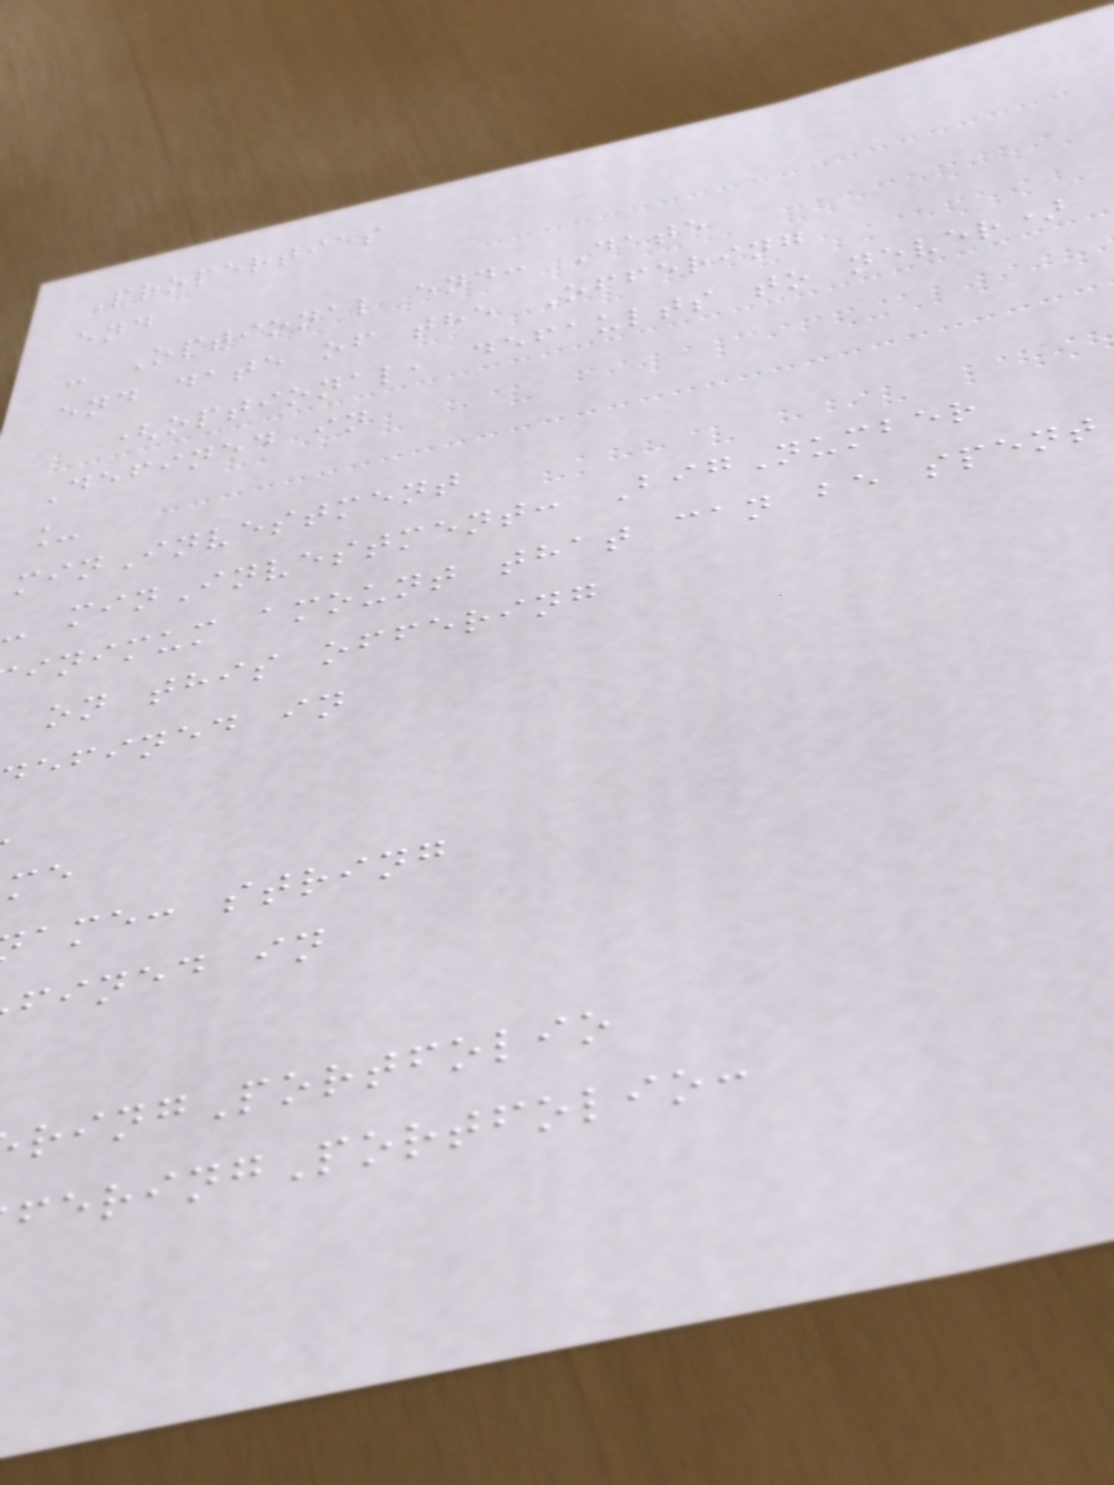Properties
end
- Optional end: Date
end date of the Offering
(optional, defaults to never)
Defined in
_
minInvestment
- minInvestment: BigNumber
inimum amount that can be spent
on this offering
efined in
ame: string
fined in
ringPortfolio
feringPortfolio:
